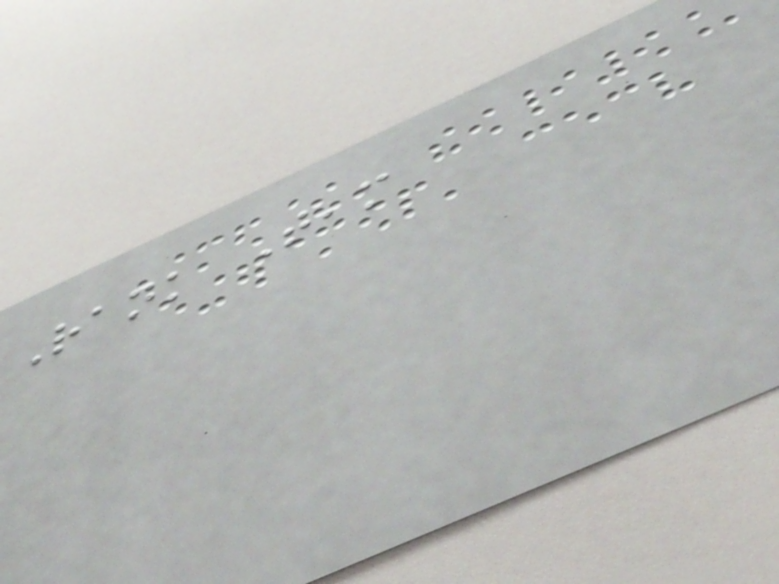Rank Team
